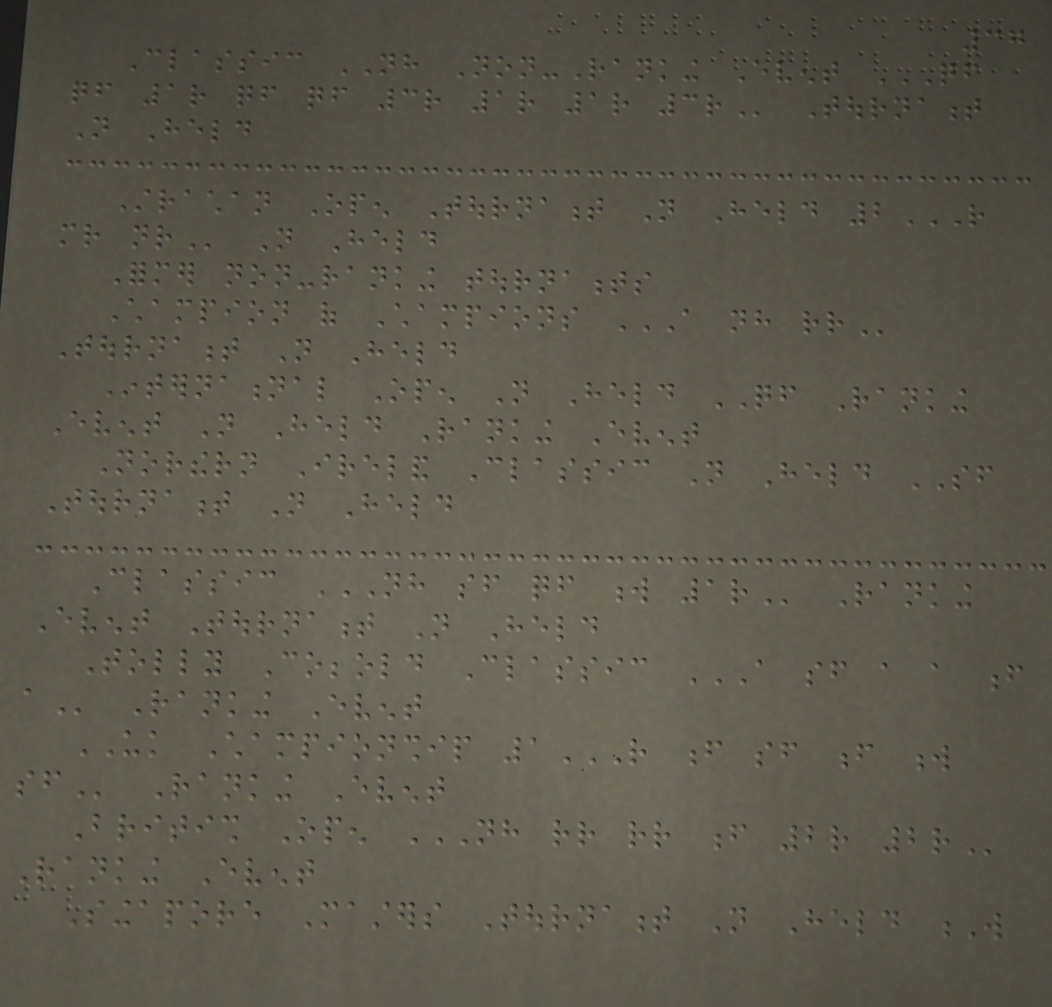37
Classic NH Non-Ranking Event QF
QF 1R QF QF 3R 1R 1R 3R Tournament
Not Held
Strachan Open Tournament Not Held 2R
MR NR Not Held
Former non-ranking tournaments
Champion of Champions A NH RR
Tournament Not Held
International Open Not Held QF Ranking
Event Not Held Ranking Event
Northern Ireland Classic Not Held SF
Tournament Not Held
Classic NH SF QF W 1R Ranking
Event Tournament Not Held
Tolly Cobbold Classic A SF A A F
A Ranking Event
UK Championship 1R F SF F W
SF Ranking Event
British Open NH RR RR F 2R 2R
Ranking Event
Singapore Masters Tournament Not Held W
